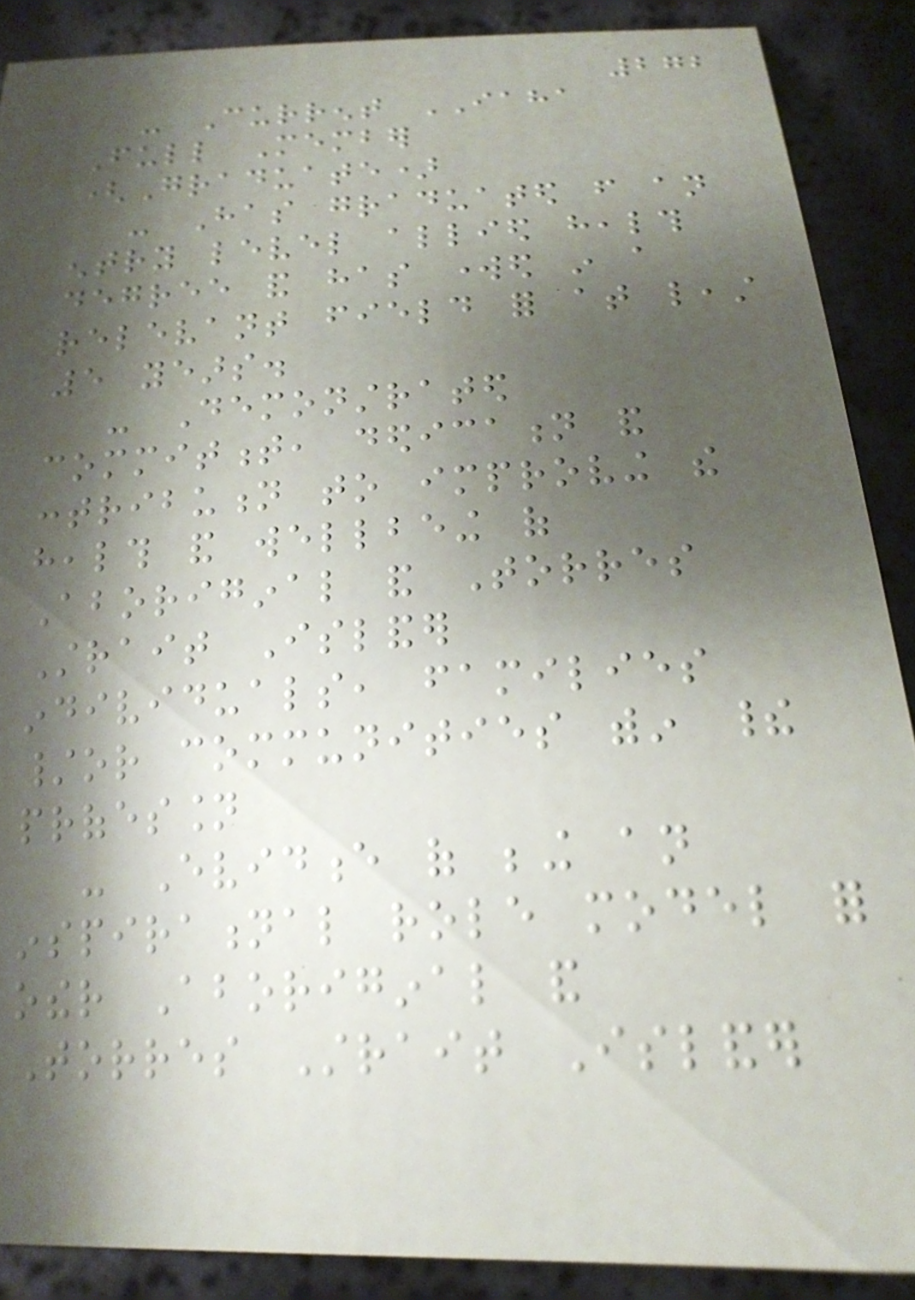272
- Current IAHA
Full Member
(Graduate)
- Has graduated from an
entry level allied health
degree and has worked in a
relevant field for at least
5 years.
- Demonstrated
commitment, dedication and
contribution to improving the
health and wellbeing of
Aboriginal and Torres
Strait Islander
individuals, families
/or communities within their
profession
- Evidence of being an
inspirational role model for
other Aboriginal and
Torres Strait Islander
